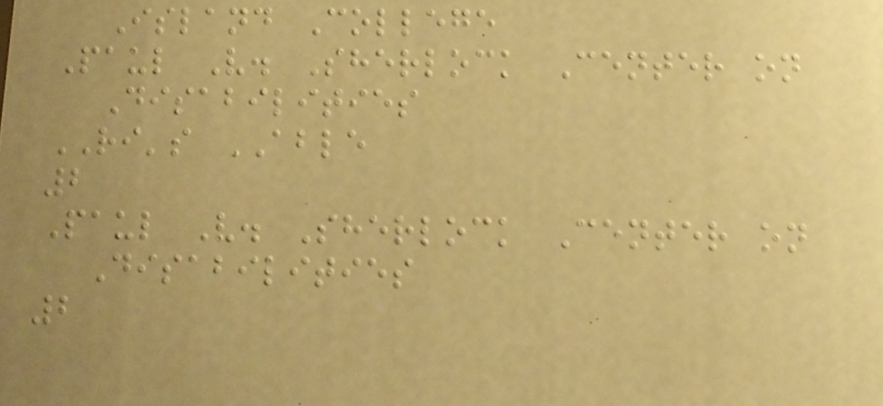Island College
Paul V. Sherlock Center on
Disabilities
RI's ABLE
2
Paul V. Sherlock Center on
Disabilities
2
